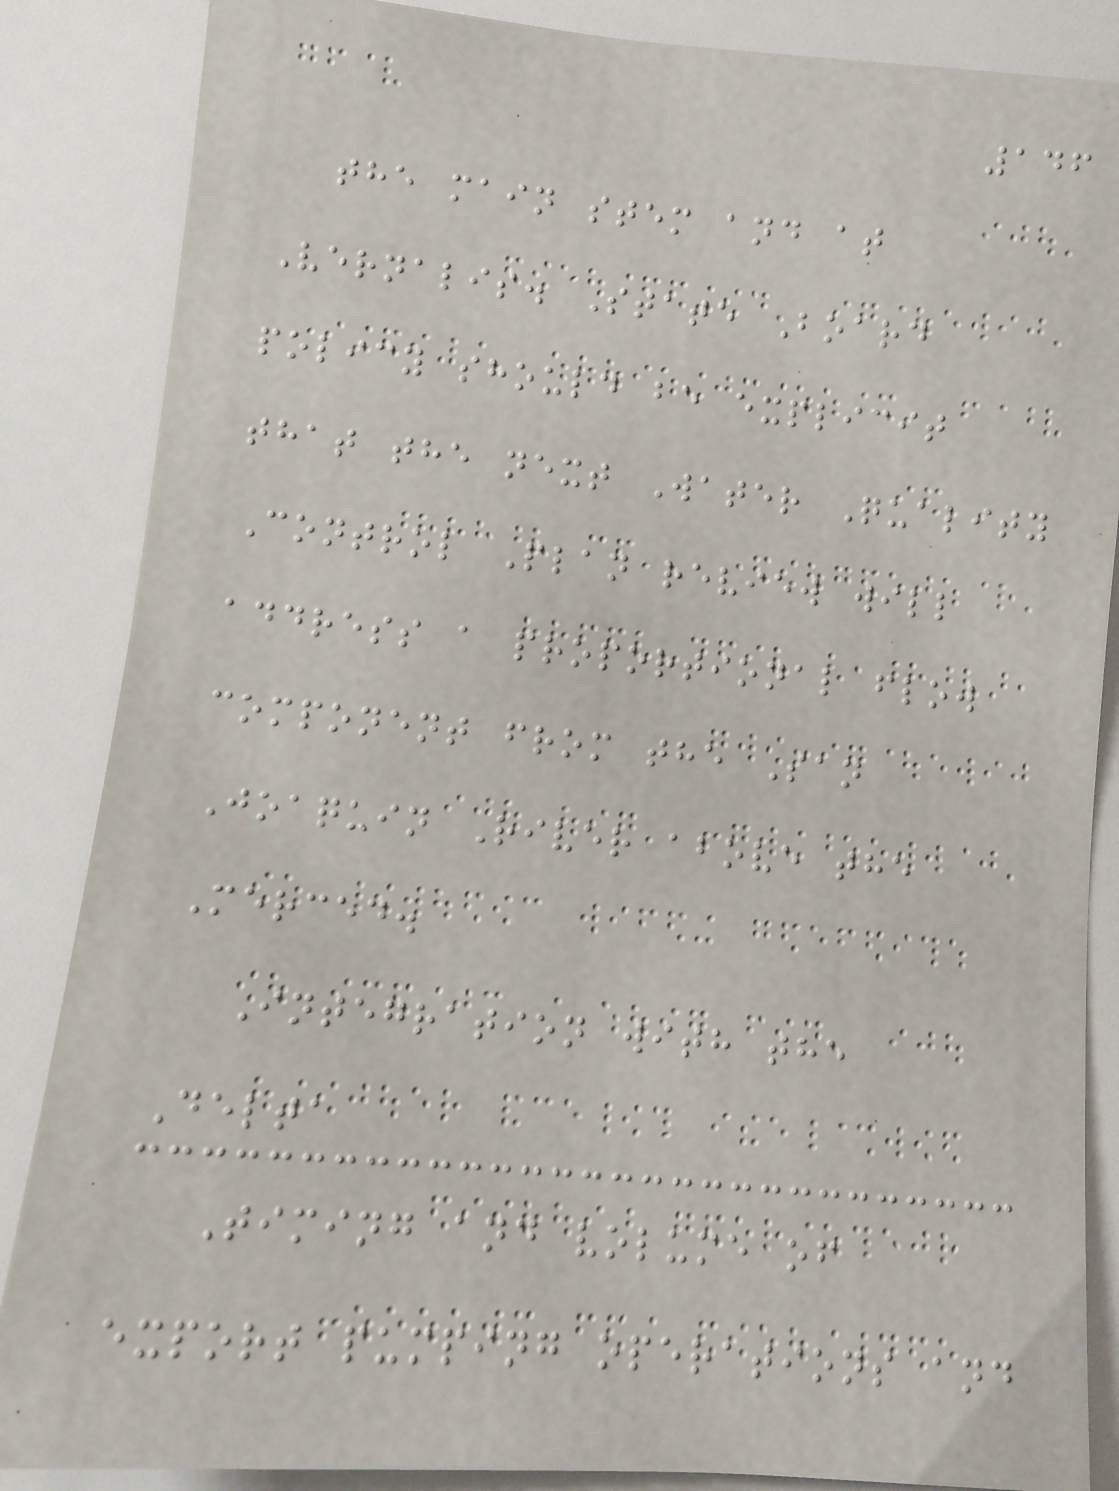146
the main stem and at
Vernalis. State Board
policy should be explicit
that the next Water Quality
Control Plan review will
address a proportional flow
component from the San
Joaquin River above the
Merced.
Integration with the
Delta
Timing and volume of
export pumping operations and
